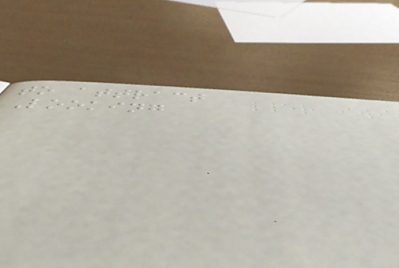to attract
Looking
